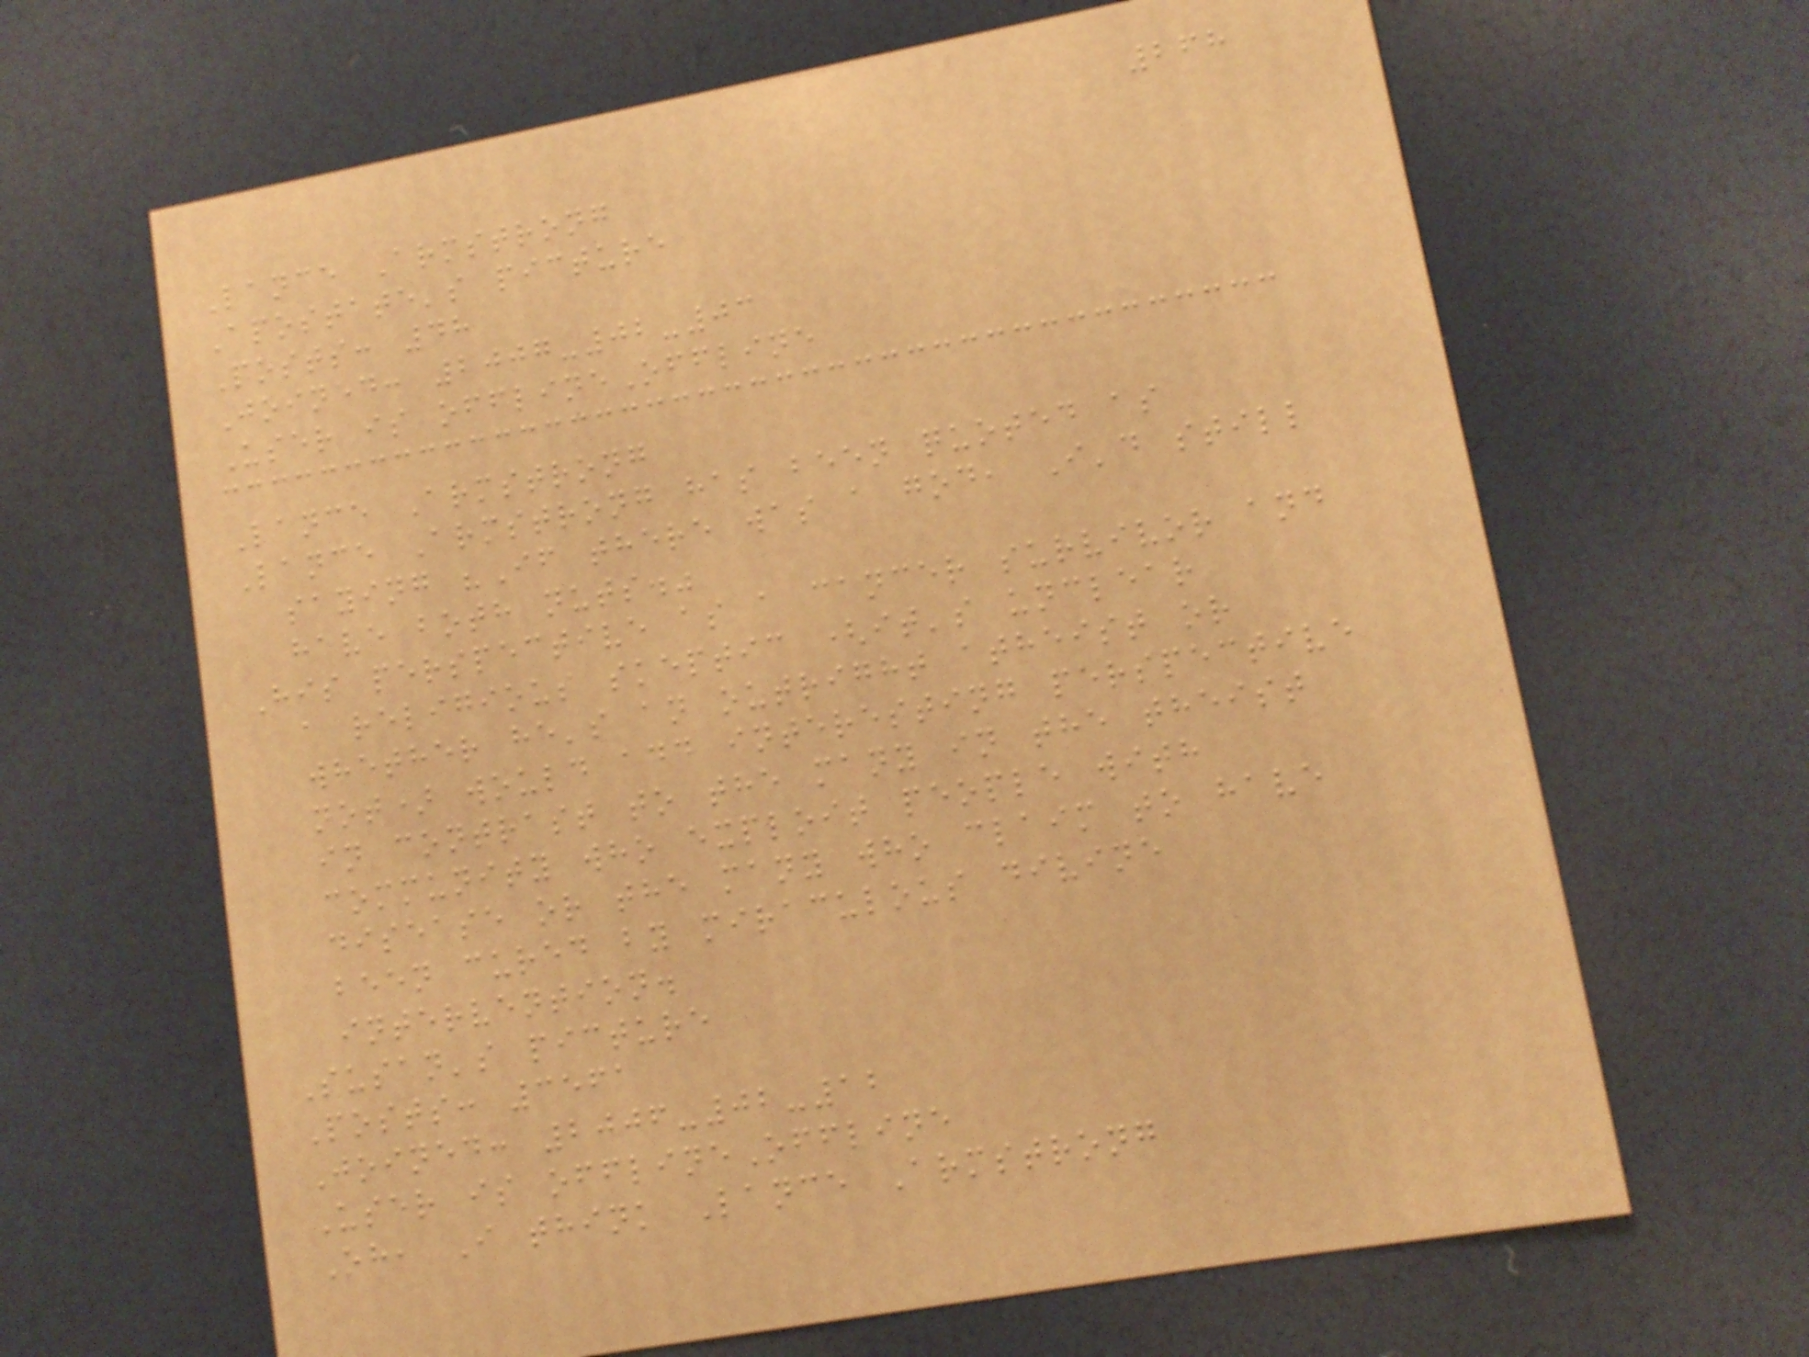268
Lance Armstrong
Apostate's picture
Posts: 48
Joined: 2007-02-03
User is offlineOffline
Lance Armstrong
Lance Armstrong has been quoted as
saying "If there was a god, I'd still
have both nuts."
His perspective as a cancer survivor and
a religious skeptic (it's unclear
whether he's an outright atheist or
not) would add interesting perspective
in contrast to the many in the theist
community who exploit people with
disease or the many who claim to have
been cured by miraculous divine
intervention.
Susan's picture
Posts: 3561
Joined: 2006-02-12
User is offlineOffline
Oh, I think Lance Armstrong
